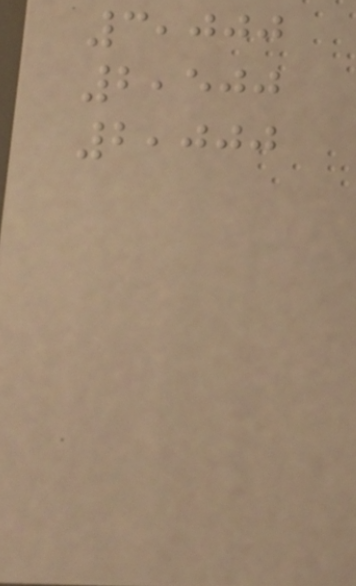3,000
2,500
2,000
